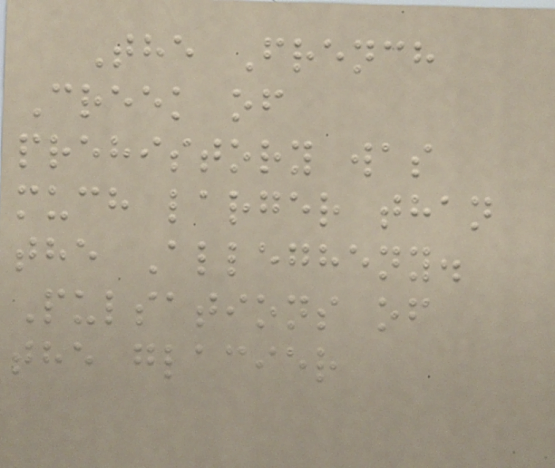The French
Creek of
prehistory was
much larger than
the Allegheny.
Pulsations of
the glacier
